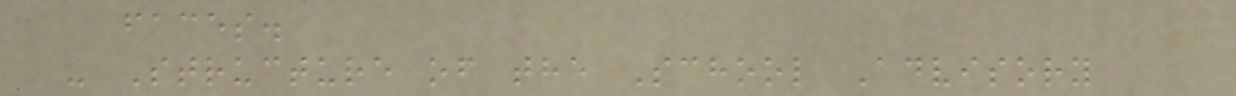faces.
- Structure of the School Advisory
